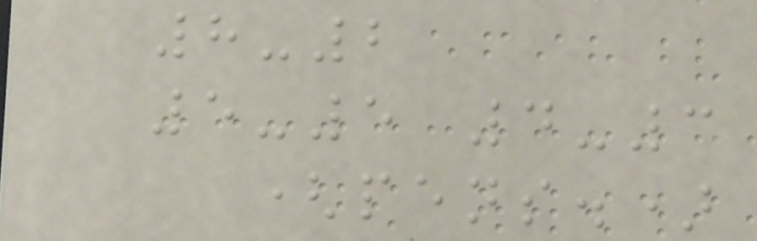8-2
5-5 4-3
(pens.)
